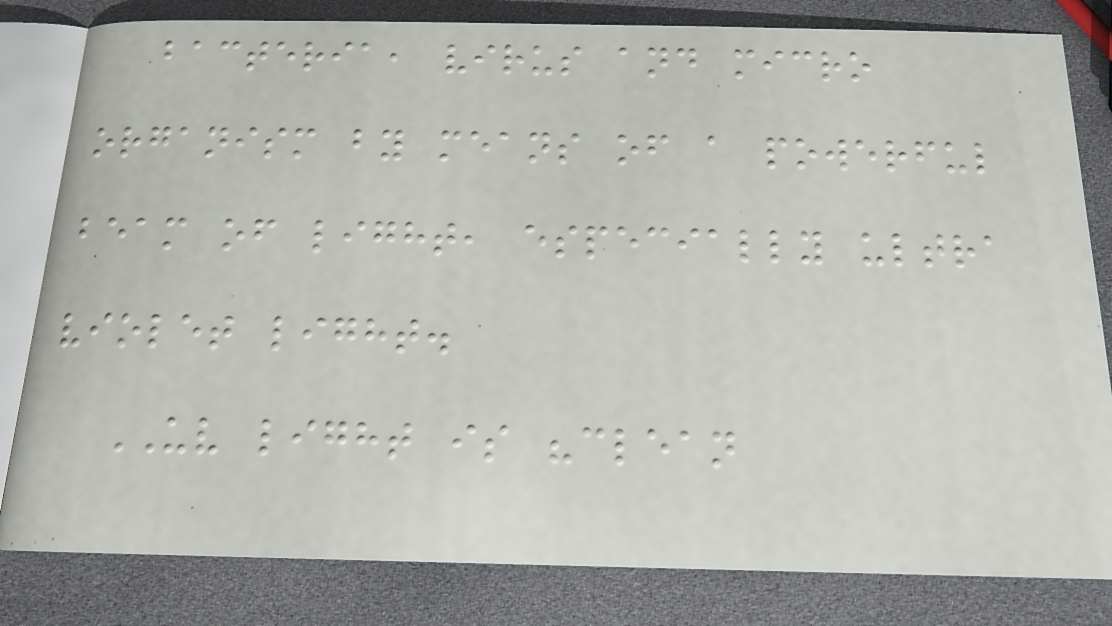bacteria, virus and micro
organism by means of a powerful
beam of light, especially ultra
violet light.
UV light is "clean
